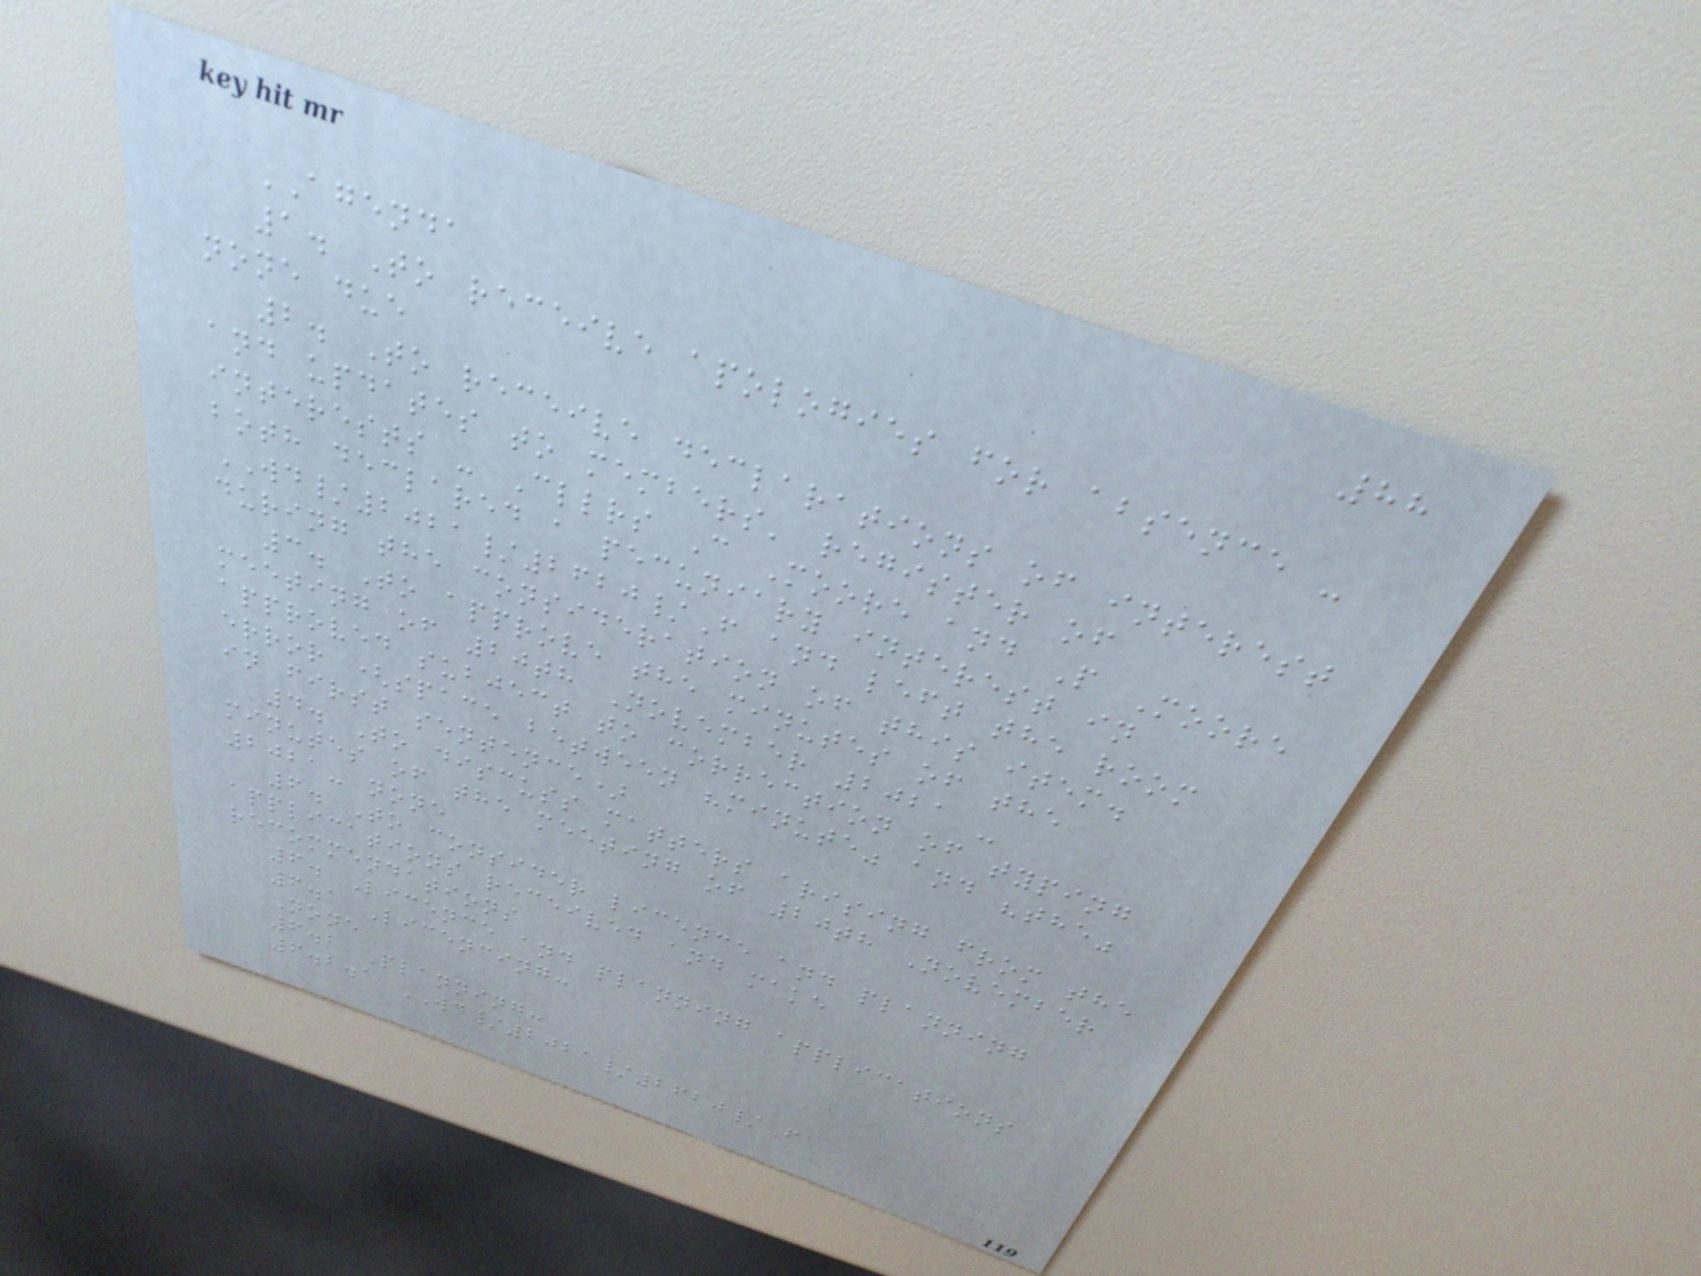88
AGENDA
1. To receive apologies for absence -
none due
2. To receive declarations of interest
and updates to members' register of
interests - Cllrs C Moore and P Moore
both declared a pecuniary interest in
WD/2021/2620/F and left the room
during the consideration of this item.
3. To approve the minutes of the
meeting of 20th November 2021 -
approved subject to correction of typing
error (space between "minute" and "the"
in first sentence)
4. To discuss matters arising from the
minutes of the meeting of 20th November
2021- none
6. To consider licence and planning
applications received and make
recommendations
6. Licence and planning applications
6.1 Licencing:
None
6.2 Planning:
6.2.1 WD/2021/2620/F
